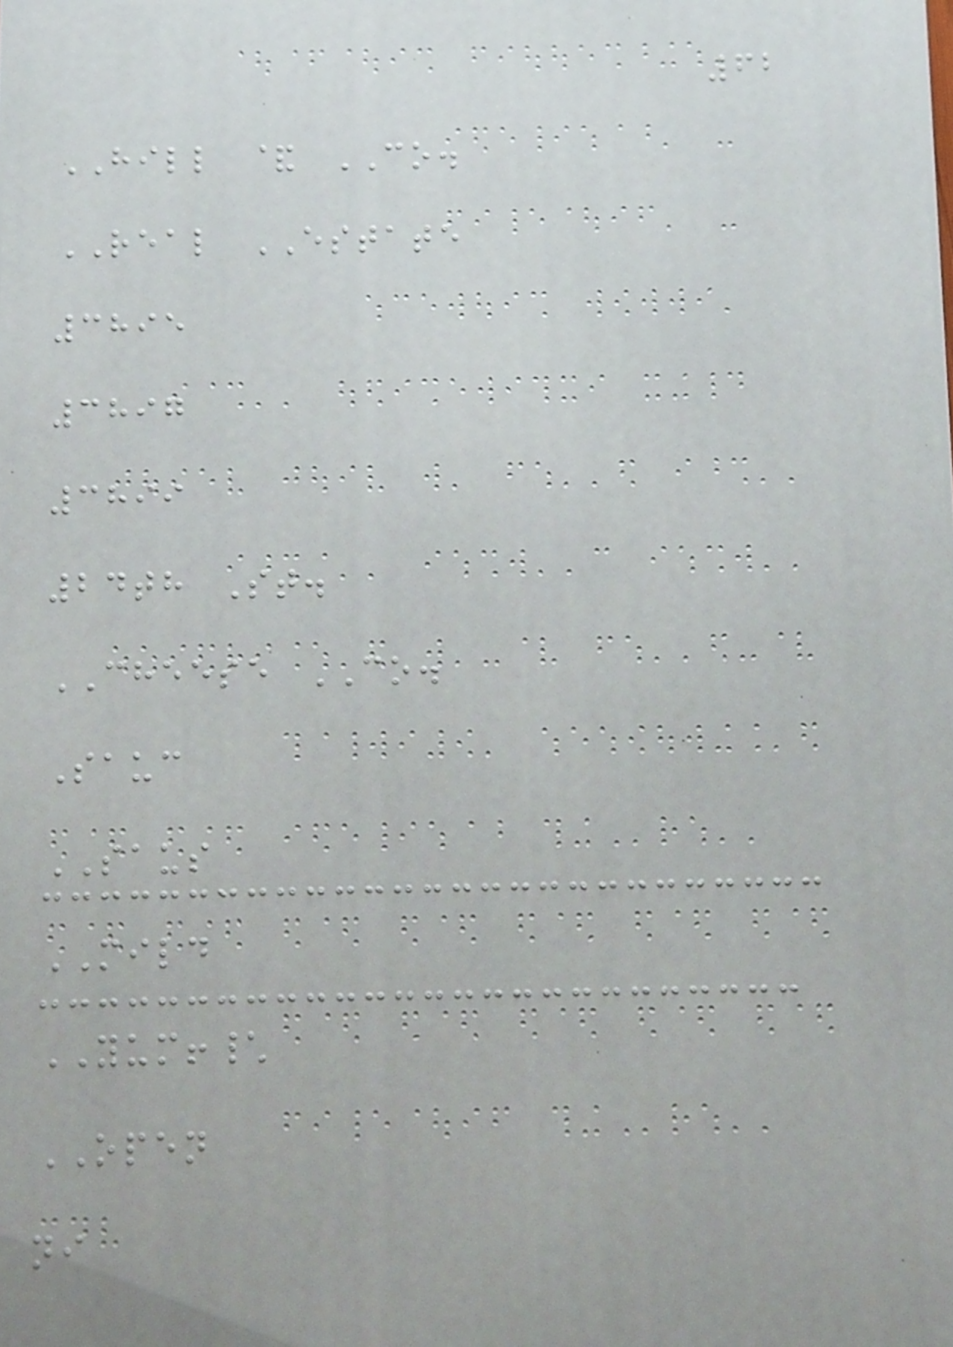62
HILL & CO.
REAL ESTATE
3895
3897
3899
24th St.
CHEESE CO.
Sauc
SAUS
MILD
YUM!\
OPEN
ni
